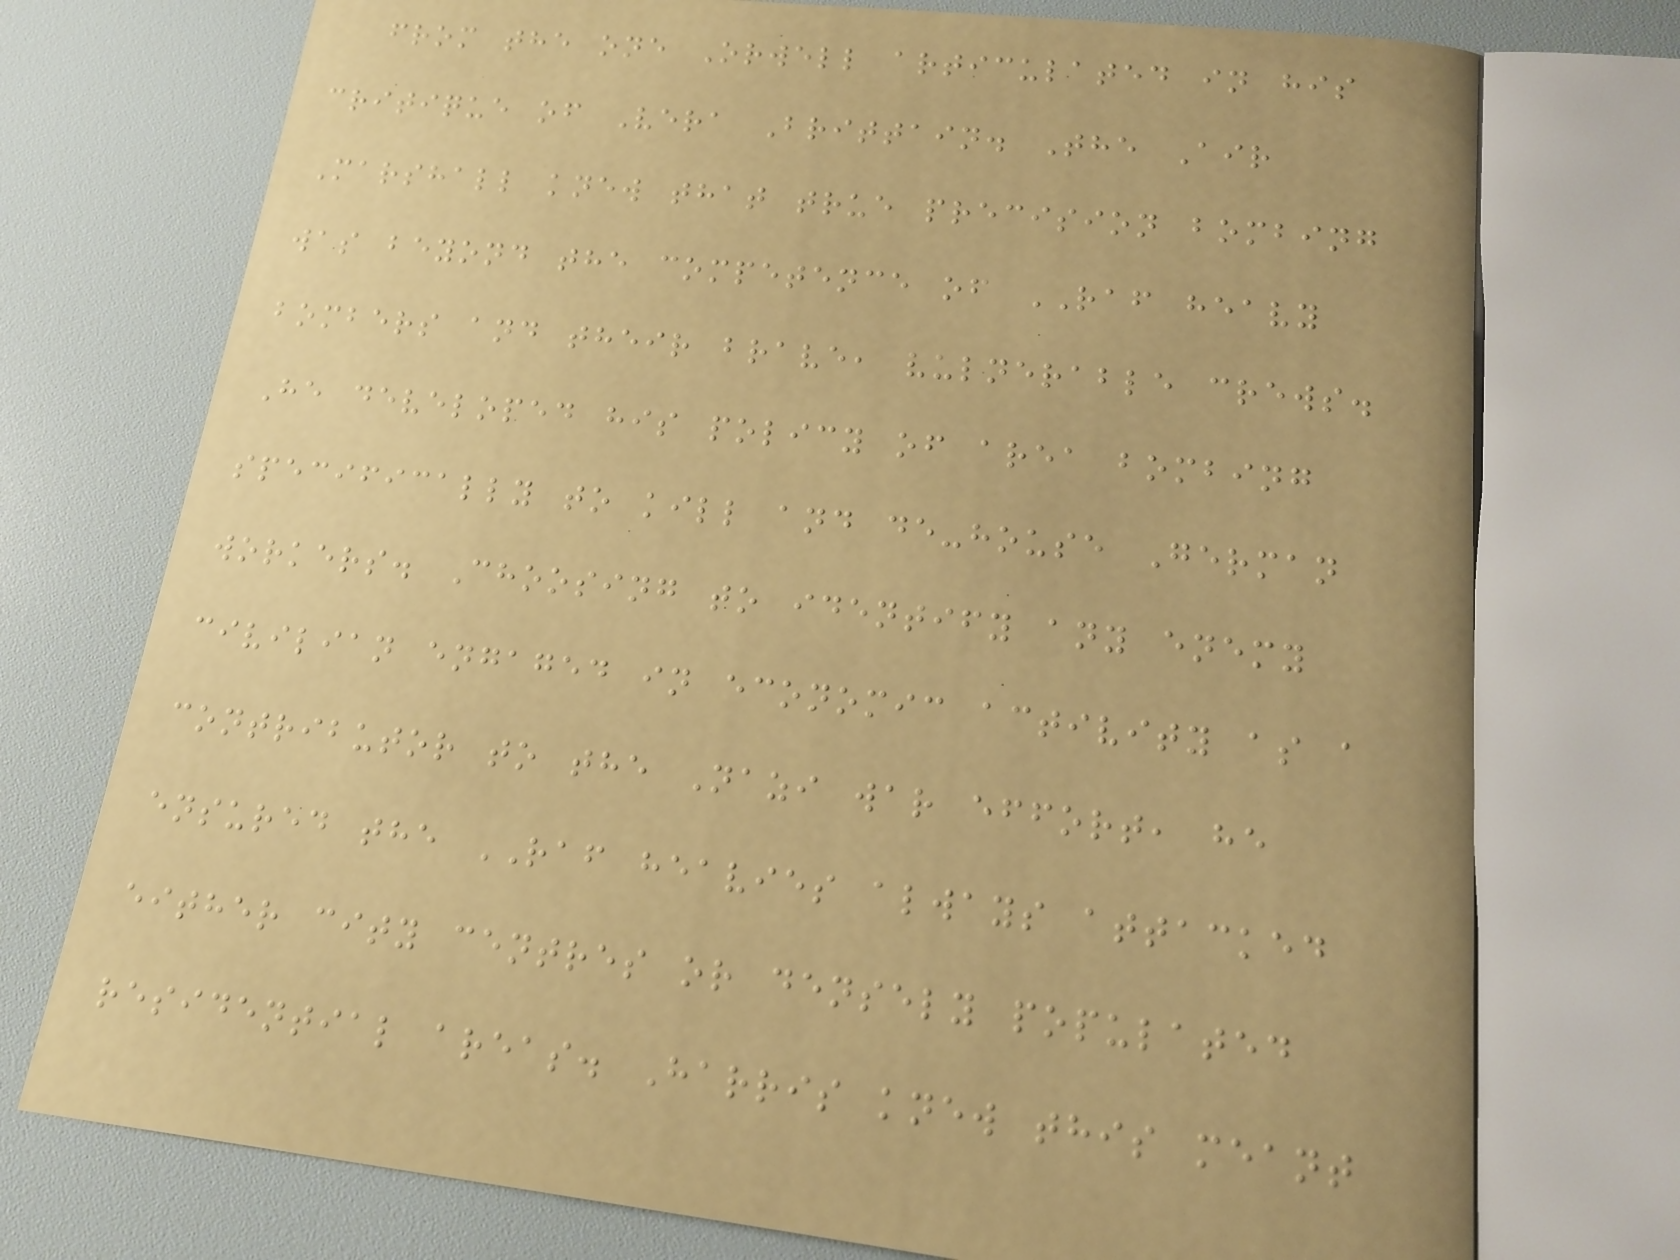from the one Orwell articulated in his
critique of Vera Brittain. The Air
Marshall knew that true precision bombing
was beyond the competence of RAF heavy
bombers and their brave, vulnerable crews.
He developed his policy of area bombing
specifically to kill and de-house German
workers. Choosing to identify any enemy
civilian engaged in economic activity as a
contributor to the Nazi war effort, he
ensured the RAF heavies always attacked
either city centres or densely populated
residential areas. Harris knew this meant
